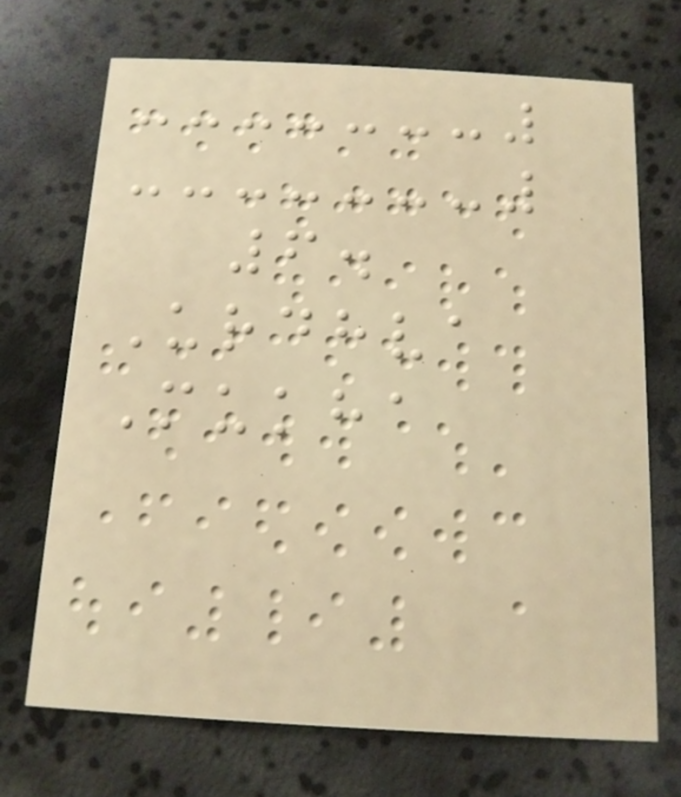6.
Urdhva
Mukha
